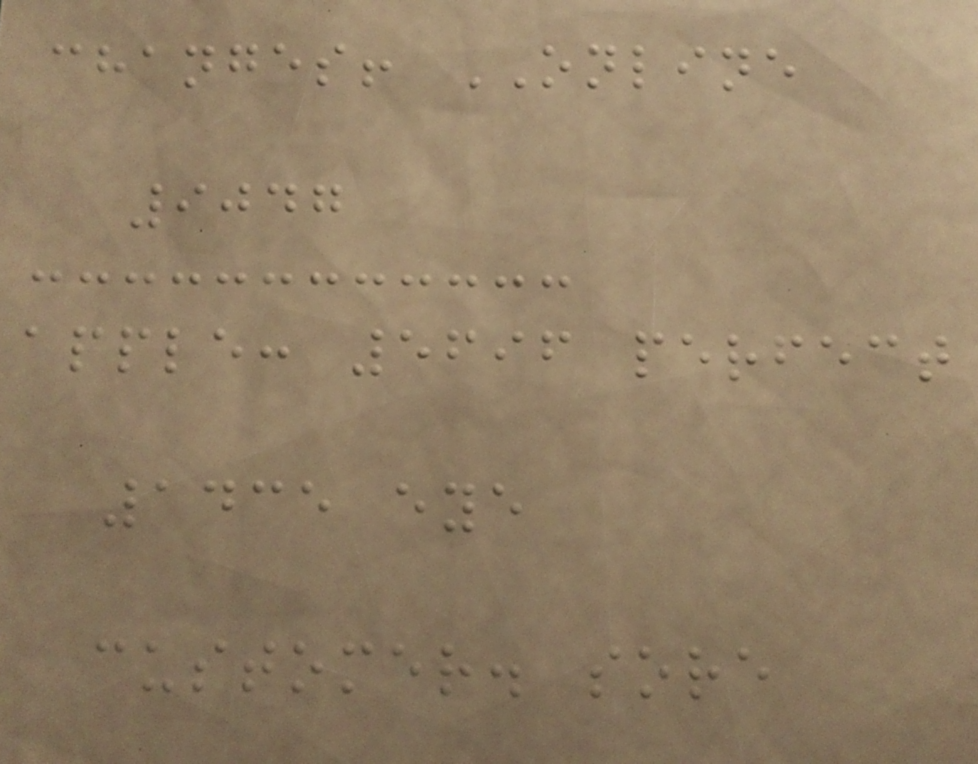changes! ONLINE
9047
apple: 5696 perfect
1435 eye
customer. sore
